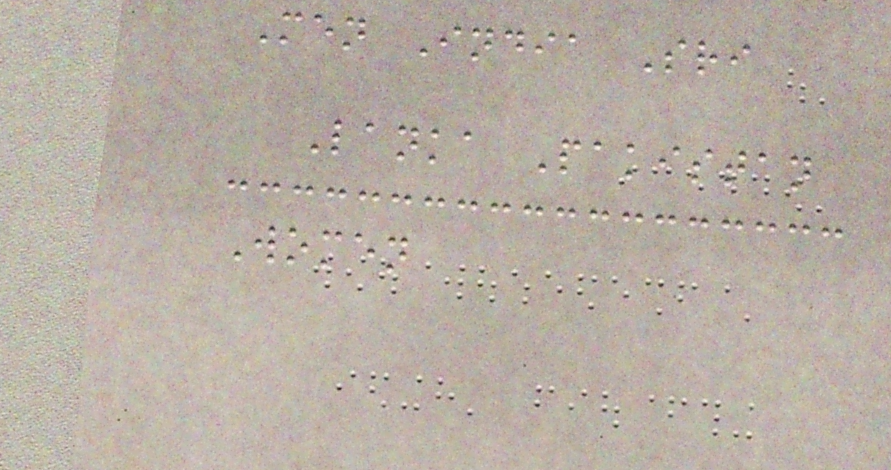Men India Sri
Lanka Pakistan
Women
